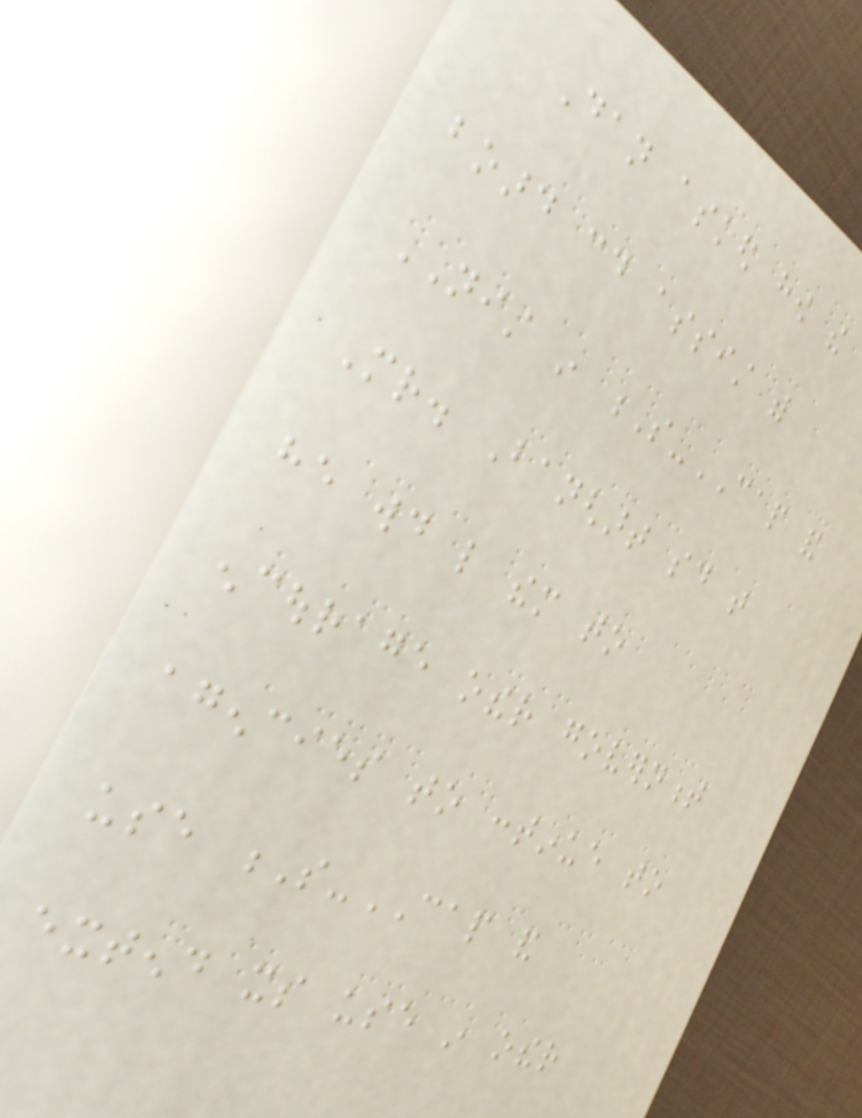Dan asked how the
board could assist with
NIST in S-CAP and
Mr. Banghart said that
he would like them to
encourage other government
agencies to continue to
use S-CAP and
extend its use in other
